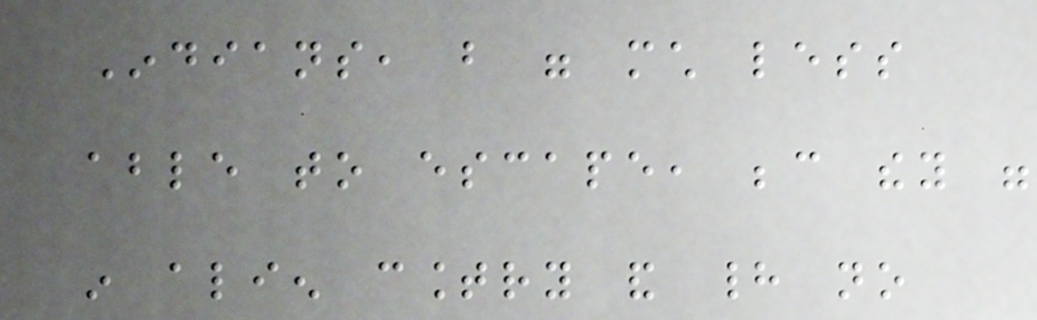Indians, but were much less
able to escape, because they were
in alien country and had no
